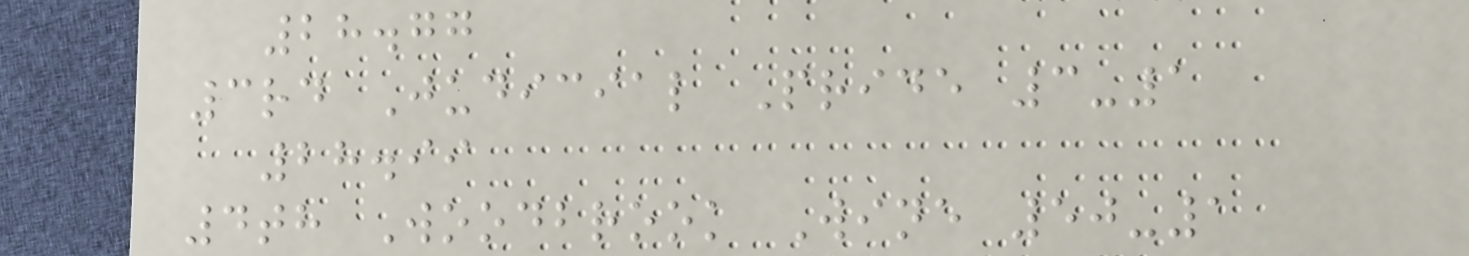28.77
3rd Judicial Pride 3-1
28.99
4th Woodbrook Wine 50-1
